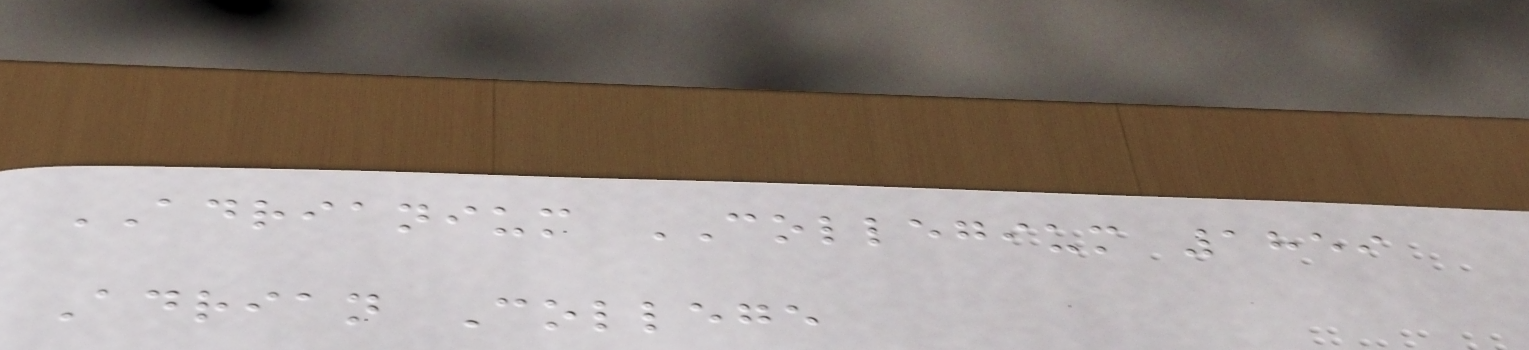ADRIANIUM COLLEGIUM 1859
Adrian College
